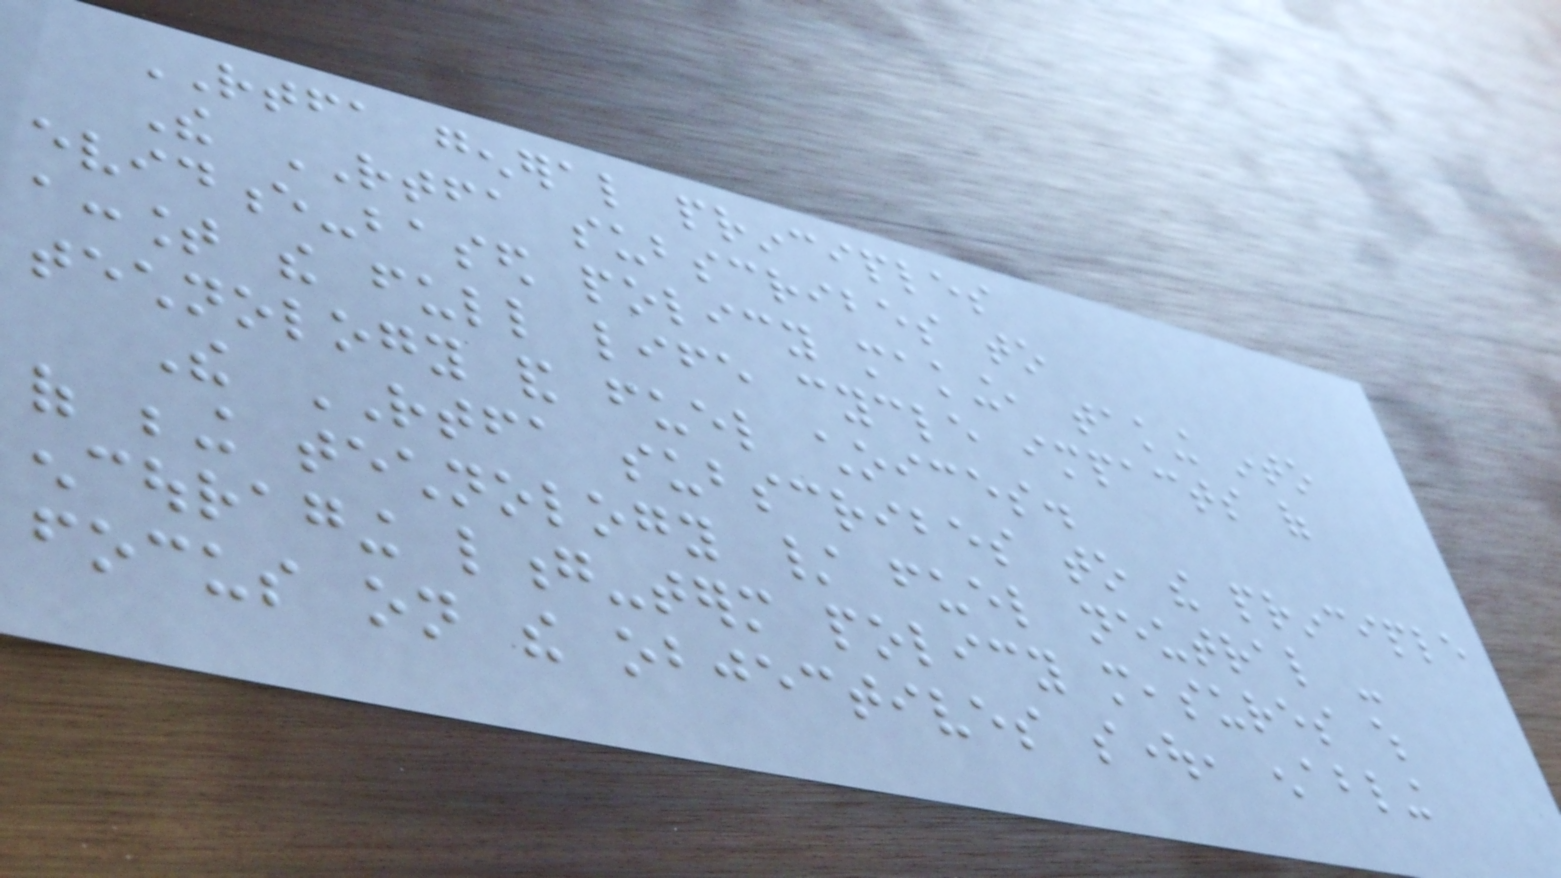RTFA general principles
The RTFA subscribes to
evidence-based policy making, taking into
account the full life cycle impacts of
technology and fuel choices.
The RTFA subscribes to the principle
of being technology / fuel neutral -
encouraging long-term policy measures which
focus on the objectives sought, enabling
